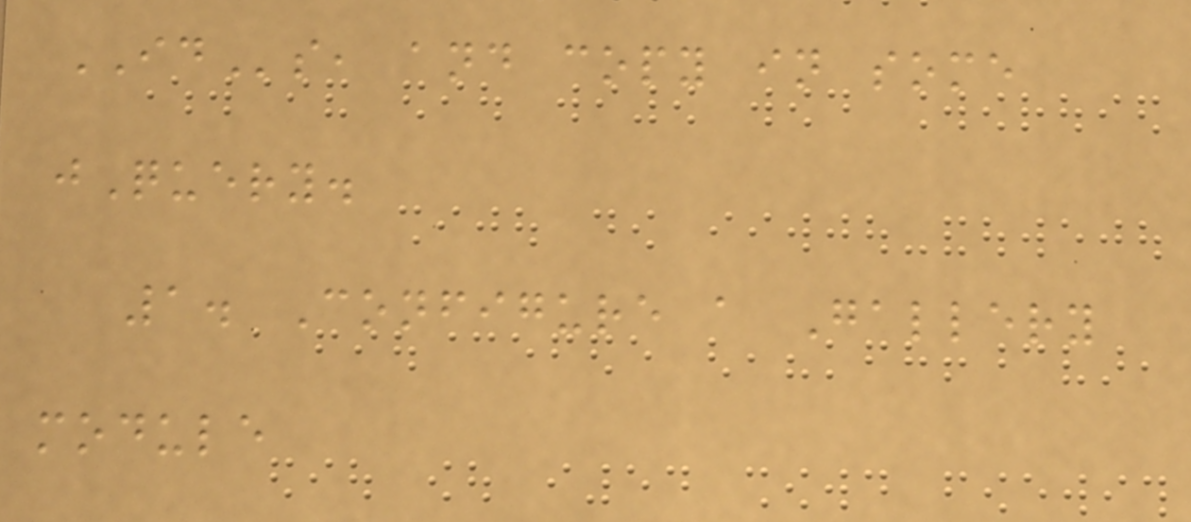IDs, and copy in some
jQuery.
1. Configure a Gallery
module
